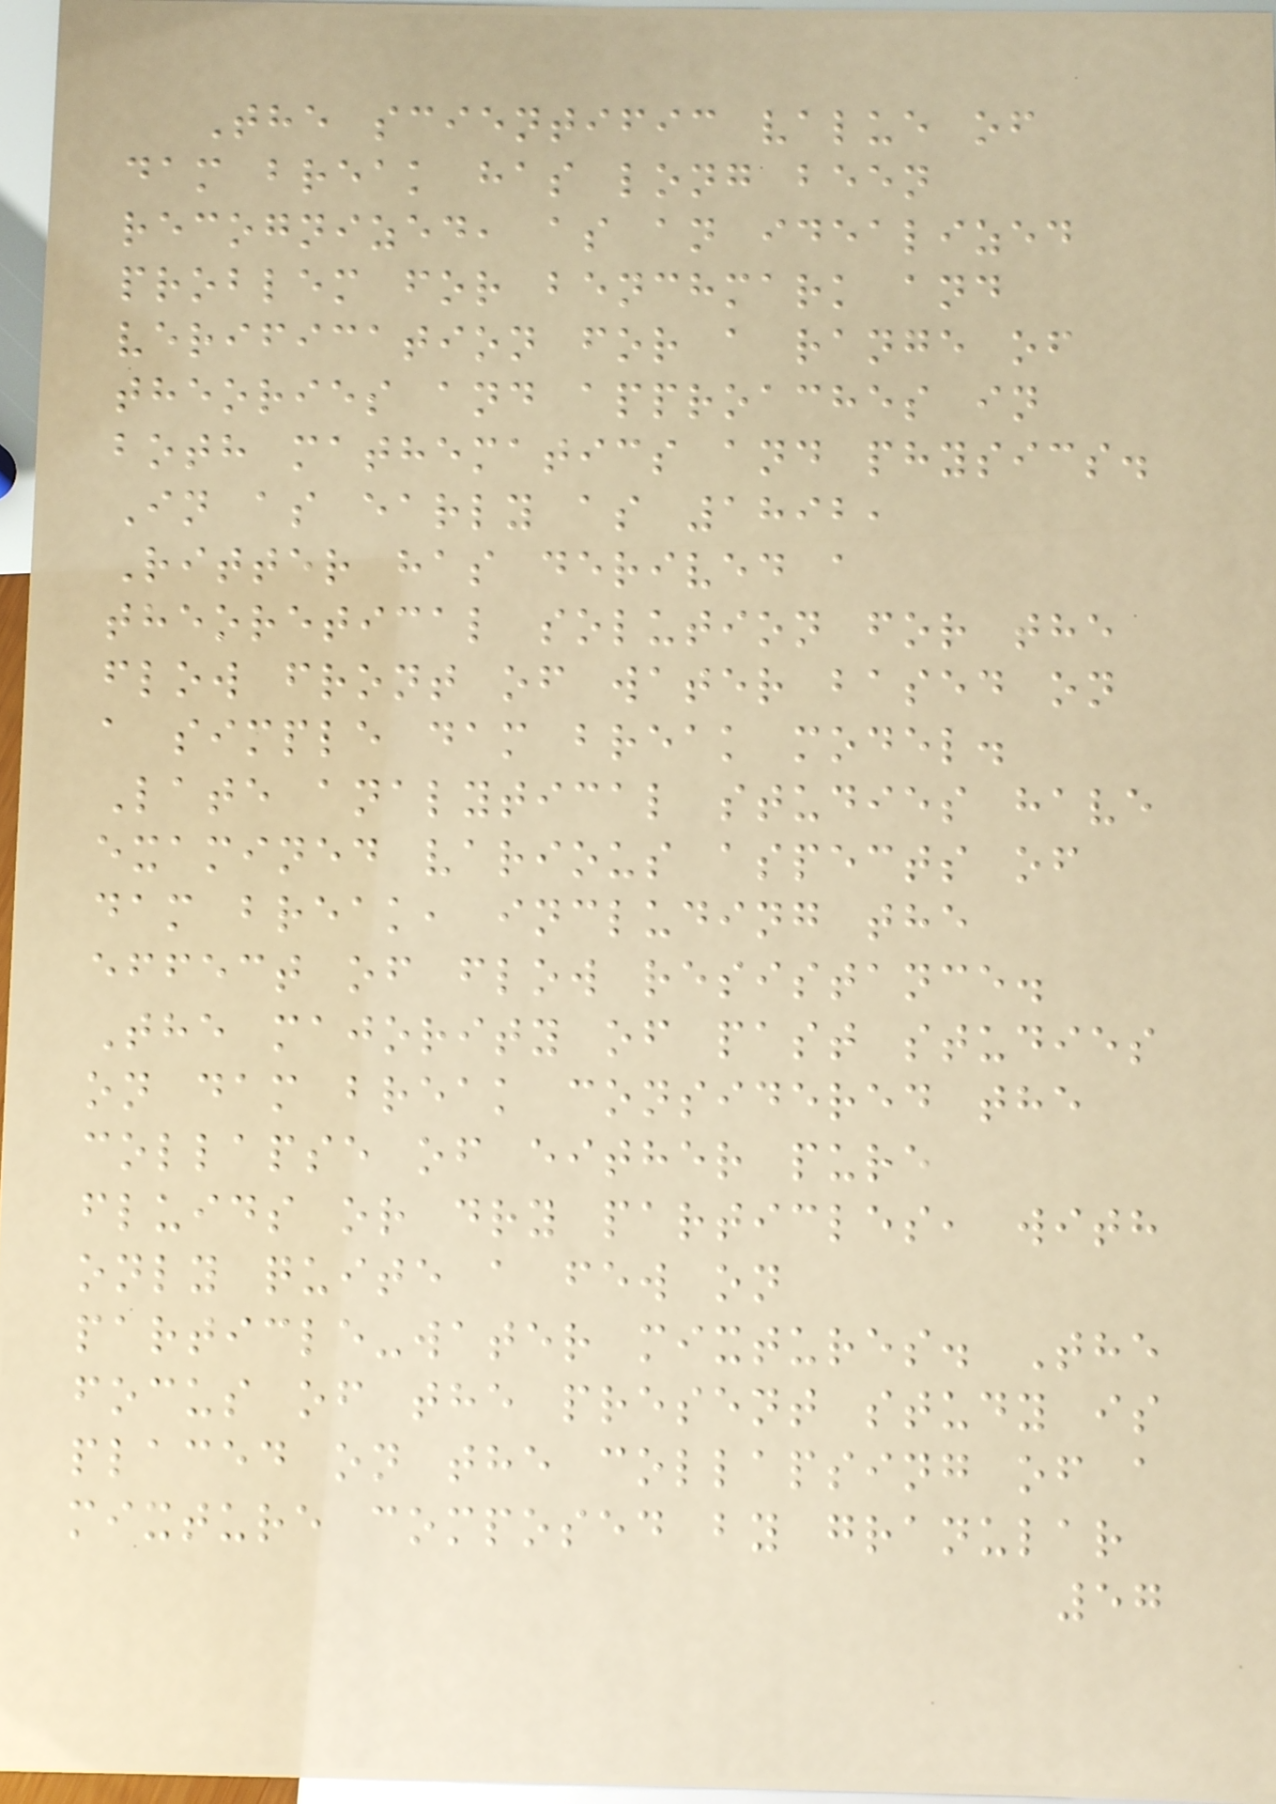The scientific value of
dam break has long been
recognized, as an idealized
problem for benchmark and
verification for a range of
theories and approaches in
both mathematics and physics.
In as early as 1892,
Ritter has derived a
theoretical solution for the
flow front of water based on
a simple dam break model.
Late analytical studies have
examined various aspects of
dam break, including the
effect of flow resistance.
The majority of past studies
on dam break considered the
collapse of either pure
fluids or dry particles, with
only quite a few on
particle-water mixtures. The
focus of the present study is
placed on the collapsing of a
mixture composed by granular
57
